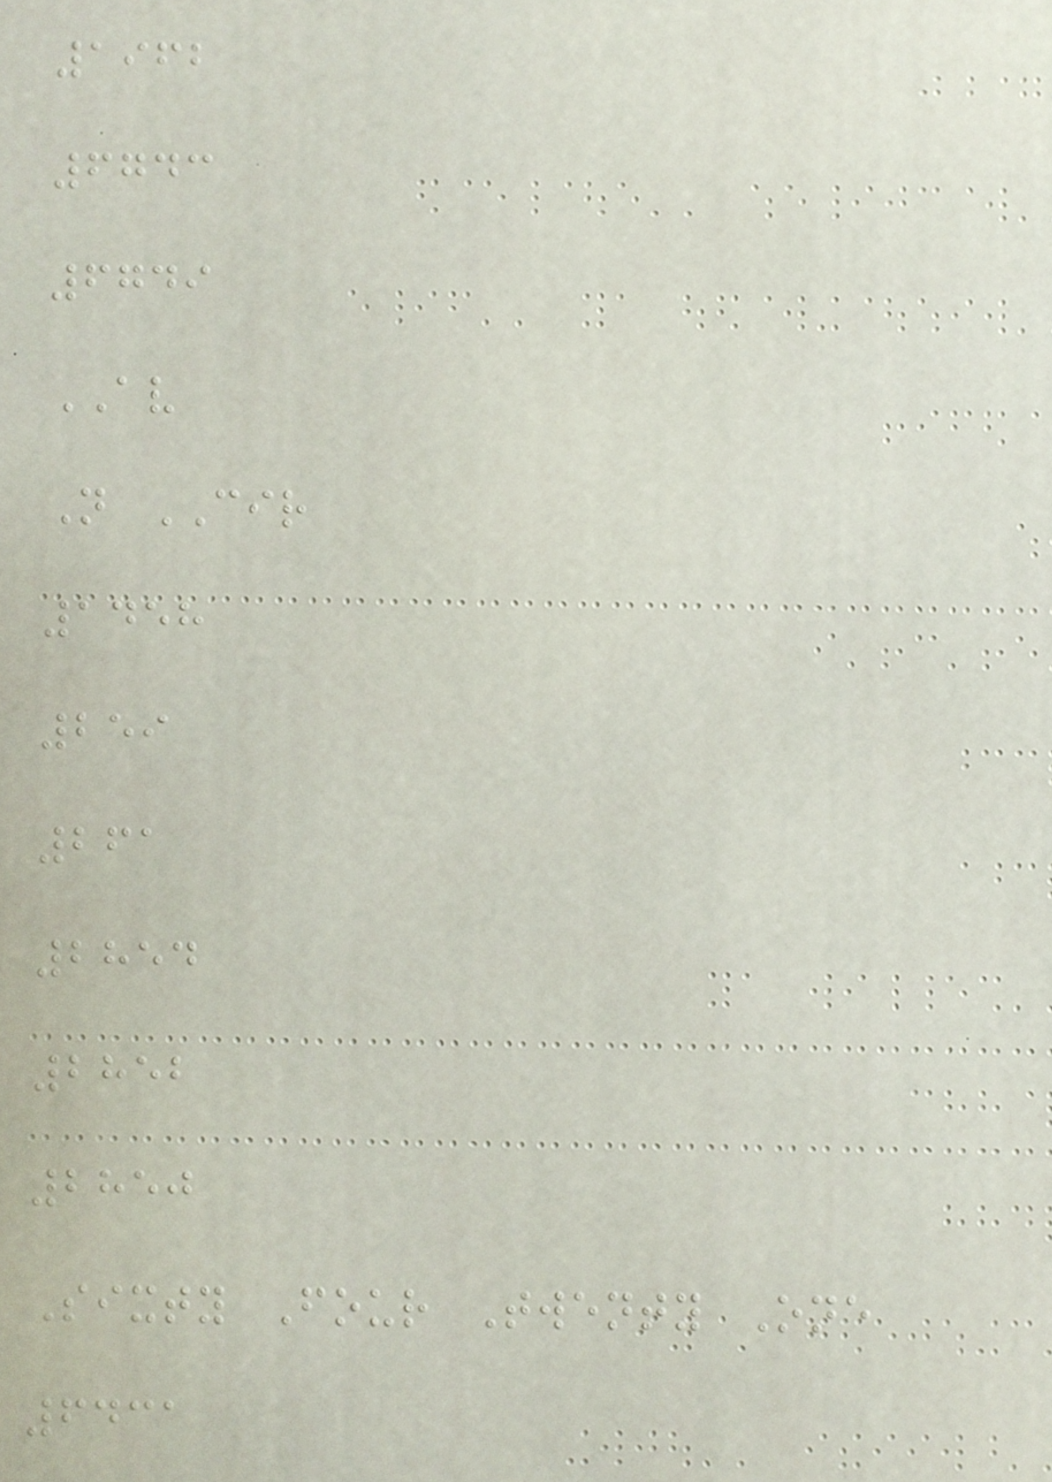1962
6743
6749
AV
N CIR
1458
259
261
2854
2852
2850
Sixty Four Twenty One
6431
